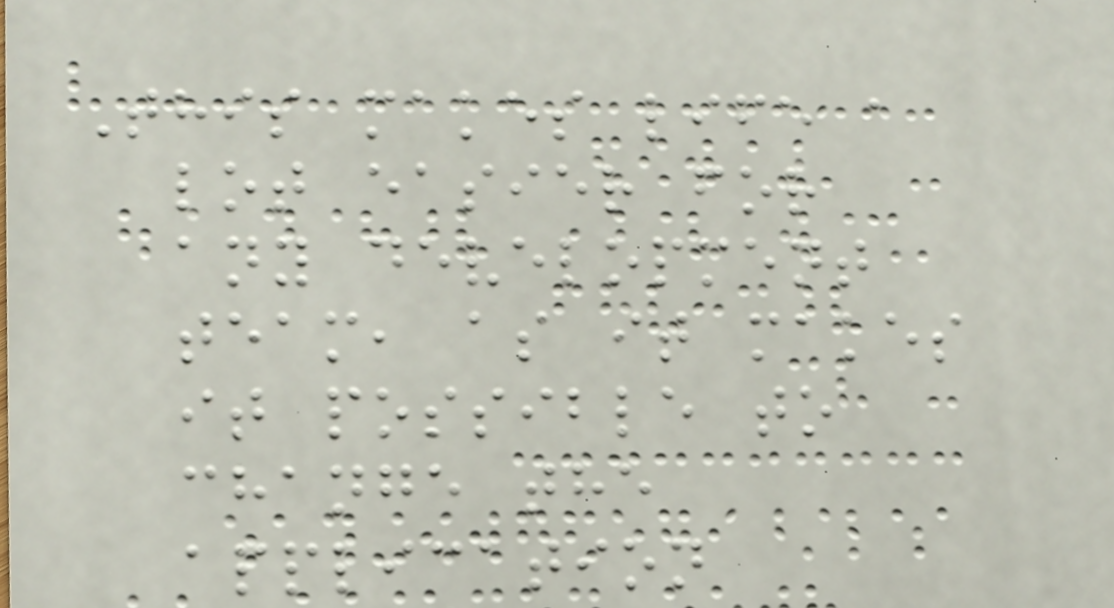This makes life a
lot easier for
any development
team, as it makes
it possible to
change the
application
